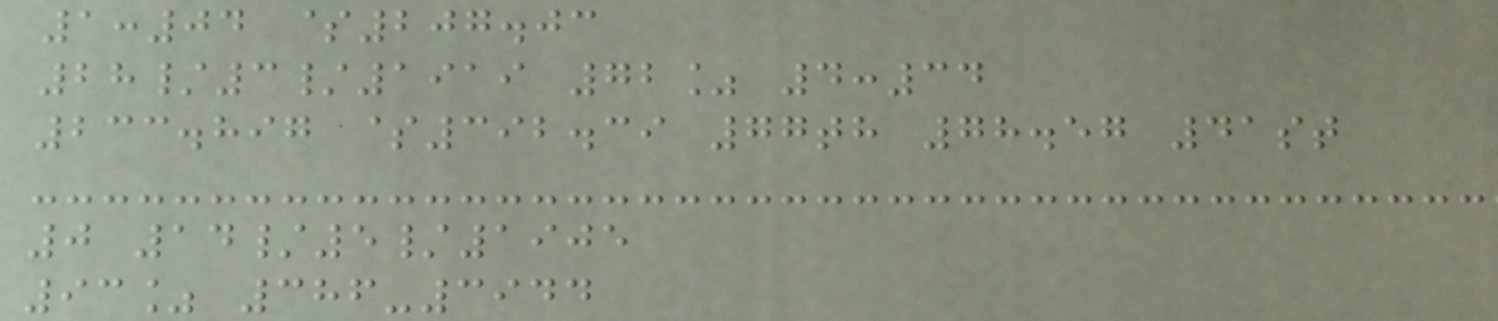1:04 $207.03
28/3/1919 72% 4:34
233.897 $392.39 77th 78.57 41st
0 14/5/1905
93% 386-3944
